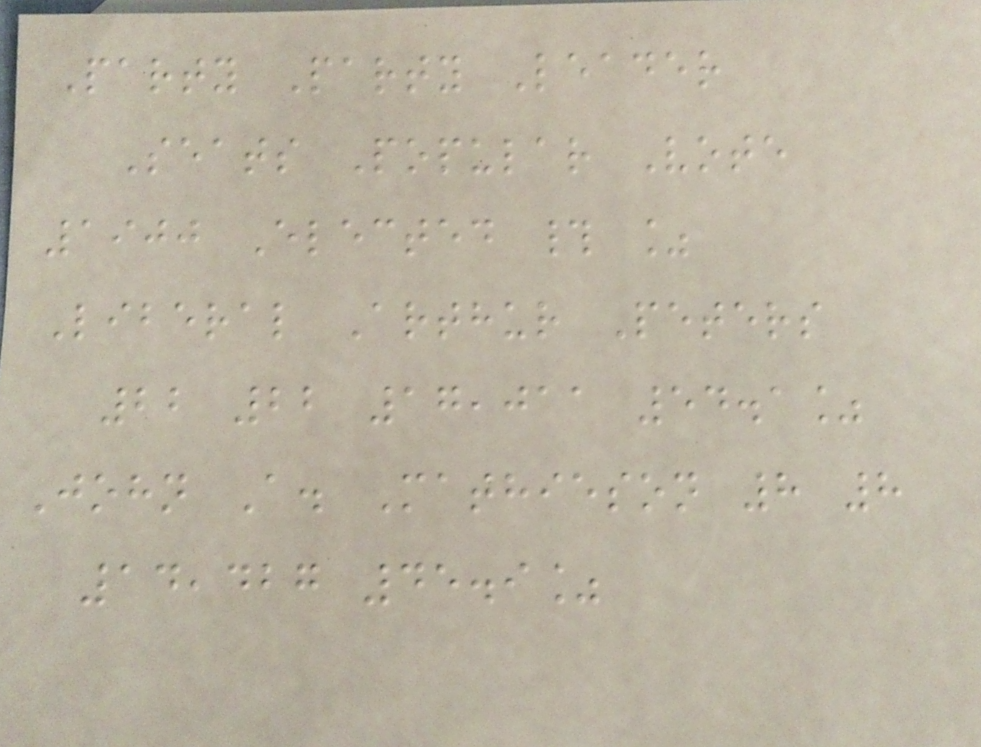Party Party Leader
Seats Popular Vote
1900 Elected # %
Liberal Arthur Peters
22 22 17,011 54.1%
John A. Mathieson 8 8
14,427 45.9%
